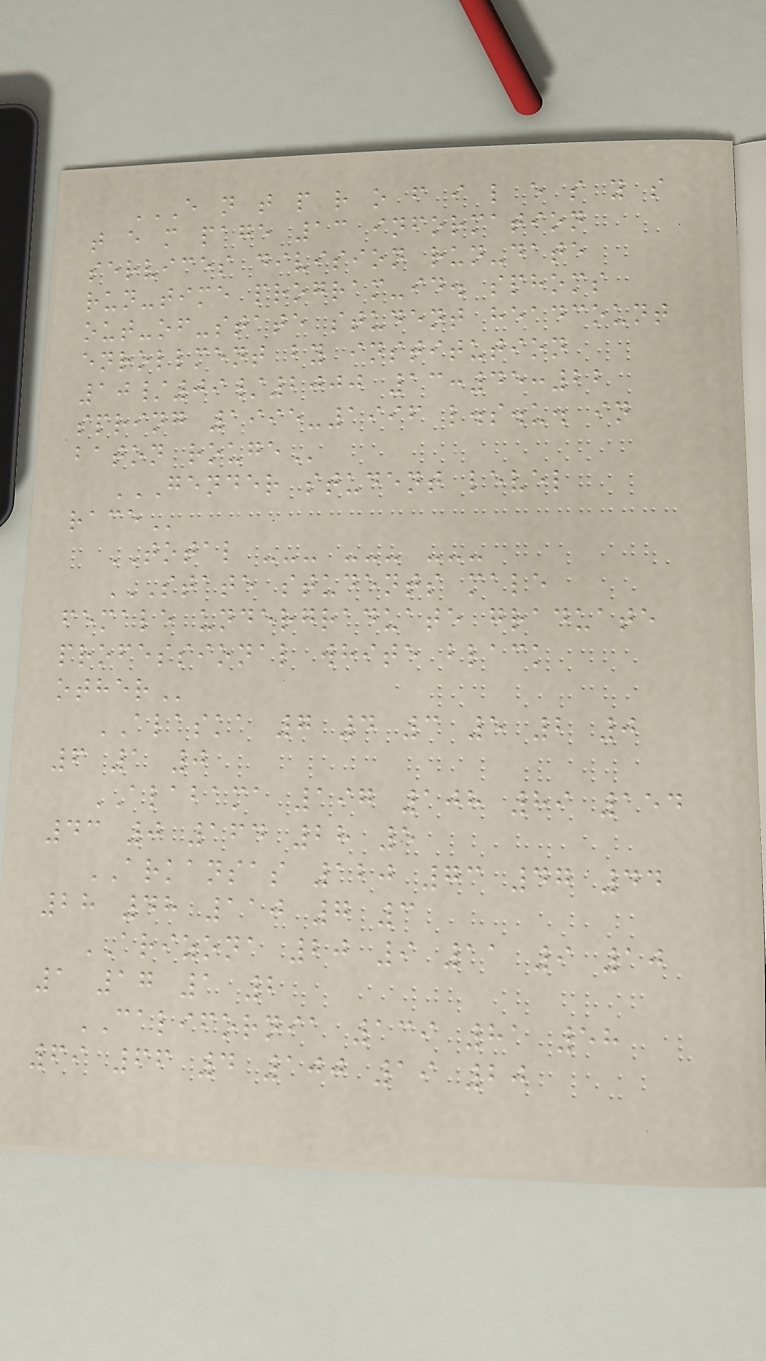E N T P R O F I L E S Y S
T E M PAGE 13 INFORMATION
SERVICES DIVISION RUN-DATE
RUN-TIME PROGRAM-ID. SPHOMS
OUT-OF-STATE STUDENT HEADCOUNT
ENROLLMENT BY INSTITUTION
10/09/2000 13:45:22
SPRING 1995-1996 L.S.U. IN
BATON ROUGE
GENDER STUDENT LEVEL
RACE
TOTAL --- --- ---
STATE STUDENTS MALE
FEMALE UNDERGRADUATE GRADUATE
PROFESSIONAL WHITE BLACK
OTHER
ALASKA 7 4 3 5 2 0
6 1 0
ALABAMA 197 108 89 154
43 0 164 28 5
ARKANSAS 120 73 47 44
28 48 110 7 3
ARIZONA 20 9 11 9 10
1 17 1 2
CALIFORNIA 139 81 58
69 66 4 100 19 20
